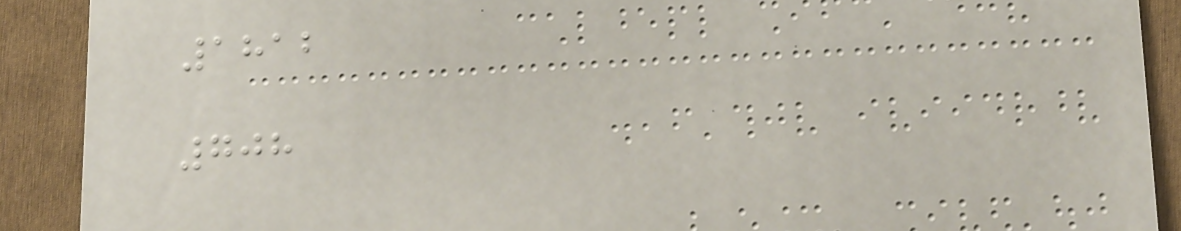1812
708
